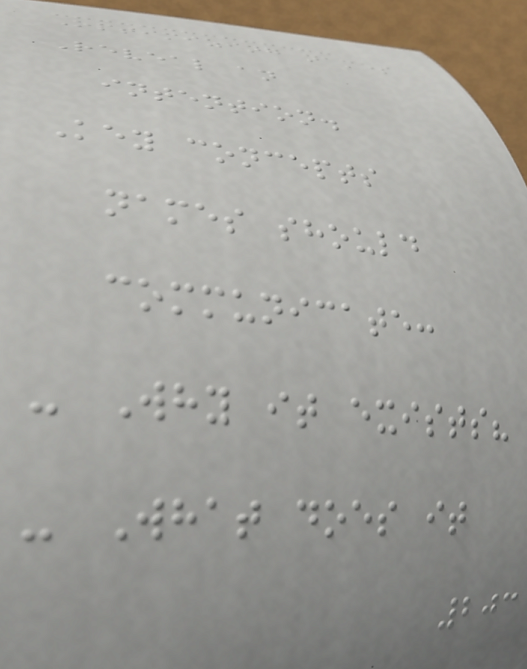Optimizing names
Reveal an
intention.
Key concepts
names should
communicate:
- Why it exists?
- What does it
203
